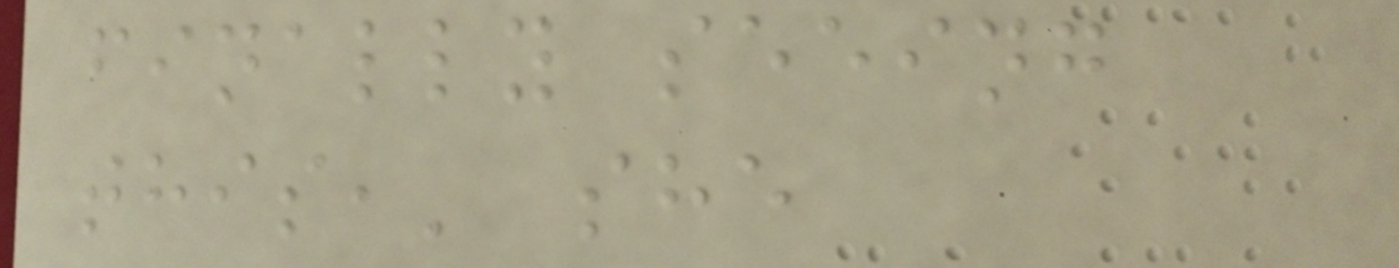finally seeing
this,' she
